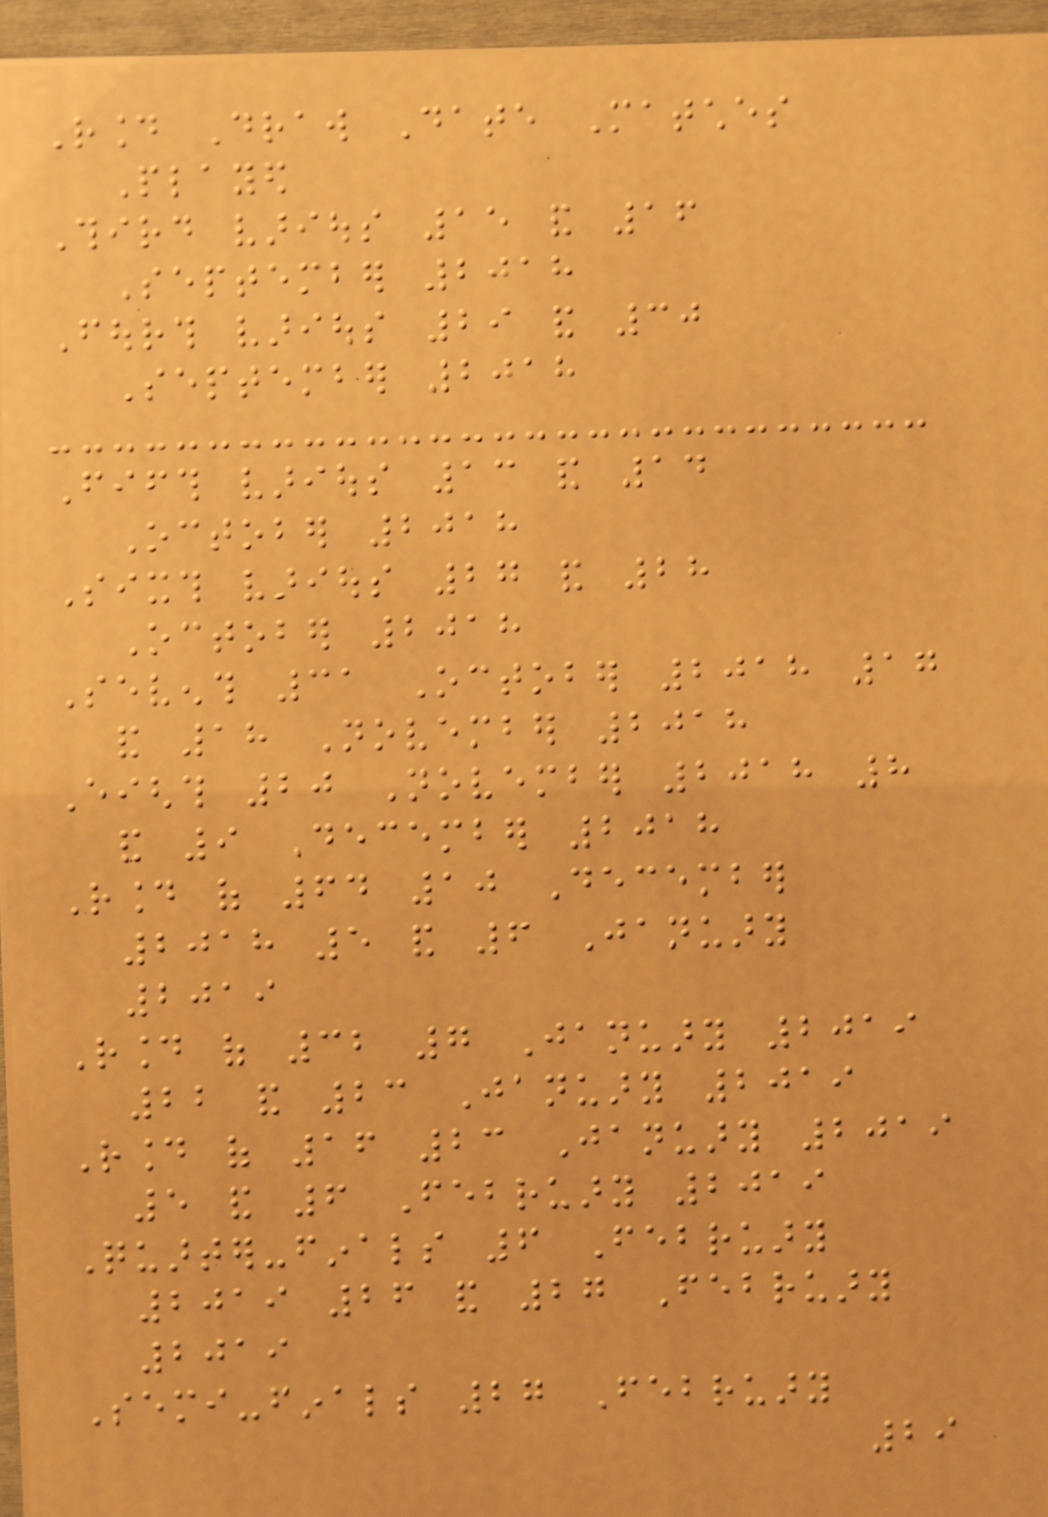Round Draw Date Matches
Played
Third various 15 and 16
September 2018
Fourth various 29 and 30
September 2018
Fifth various 13 and 14
October 2018
Sixth various 27 and 28
October 2018
Seventh 31 October 2018 17
and 18 November 2018
Eighth 20 November 2018 8
and 9 December 2018
Round of 64 10 December
2018 5 and 6 January
2019
Round of 32 7 January 2019
22 and 23 January 2019
Round of 16 23 January 2019
5 and 6 February 2019
Quarter-finals 6 February
2019 26 and 27 February
2019
Semi-finals 27 February
29
